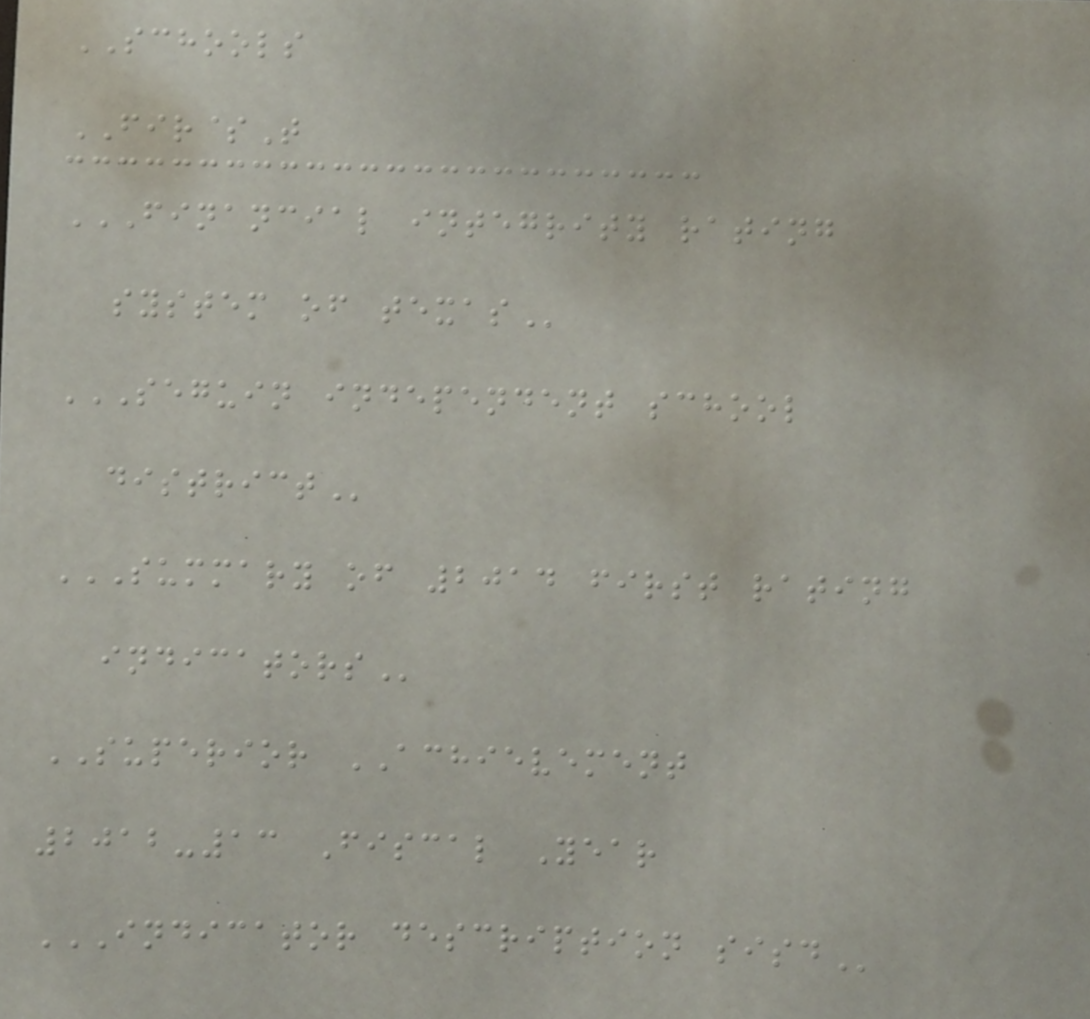SCHOOLS
FIR$T
FINANCIAL INTEGRITY RATING
SYSTEM OF TEXAS
SEGUIN INDEPENDENT SCHOOL
DISTRICT
SUMMARY OF 2014 FIRST RATING
INDICATORS
SUPERIOR ACHIEVEMENT
2012-13 Fiscal Year
INDICATOR DESCRIPTION SISD
